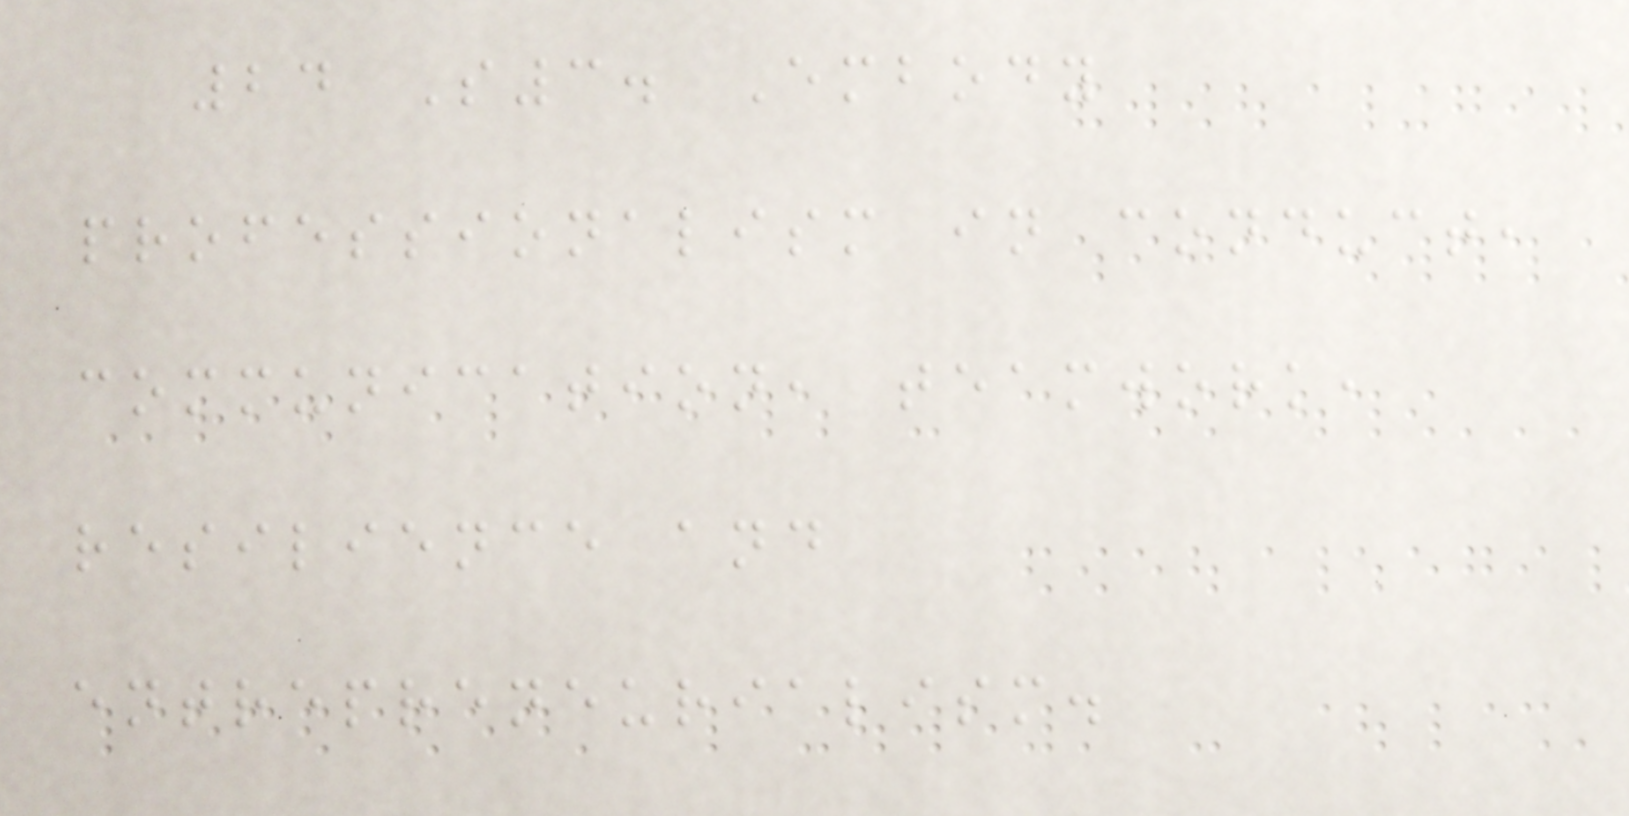24 S3. Embody
professionalism in conduct,
communication, teamwork,
resilience and
entrepreneurialism.
